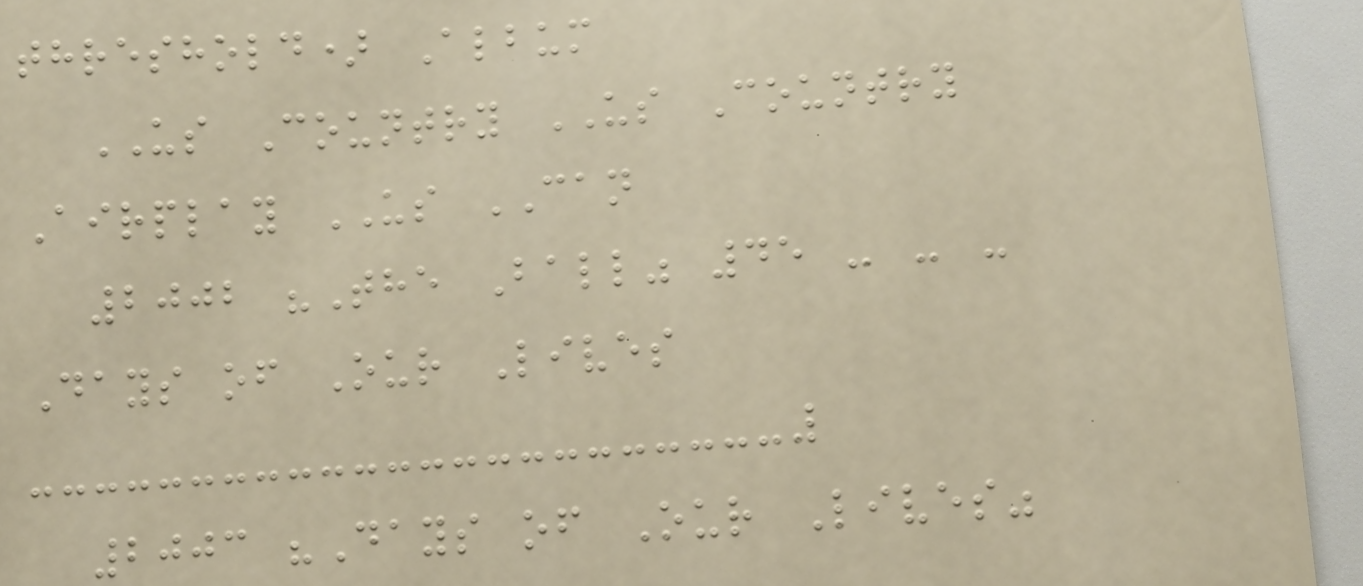threshold) Album
US Country US Country
Airplay US CAN
2002 "The Ball" 45 - - -
Days of Our Lives
2003 "Days of Our Lives"
